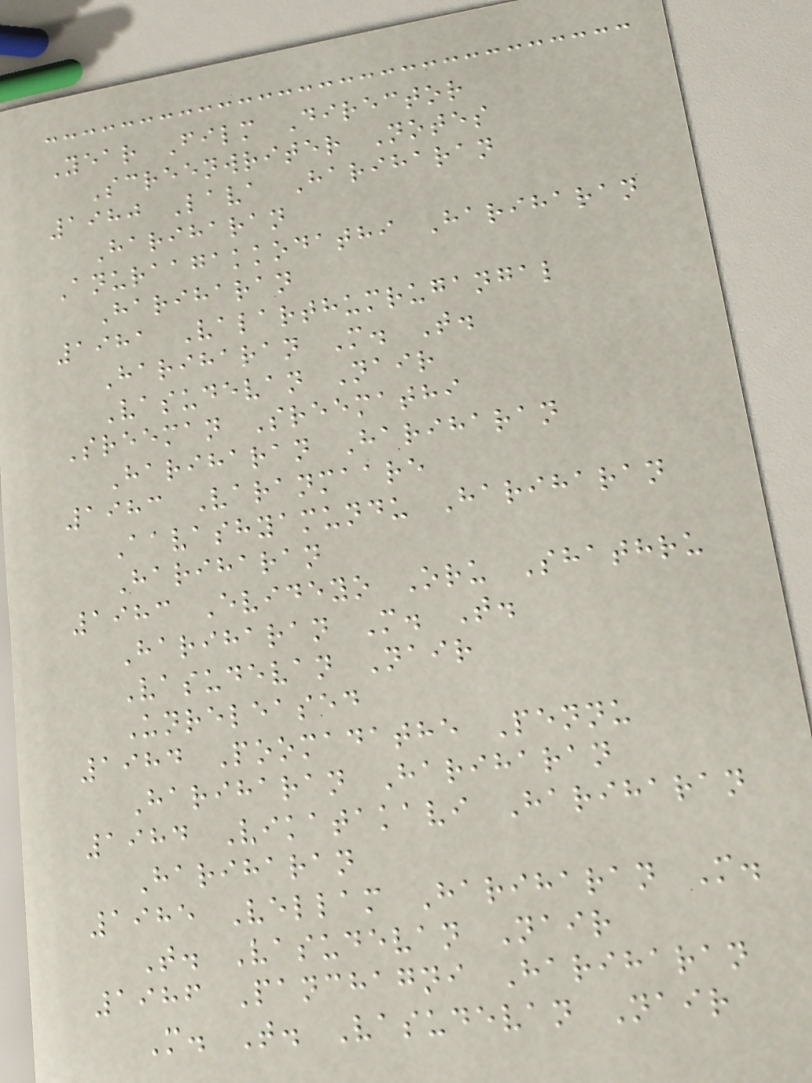Year Film Director
Screenwriter Notes
1980 Lava Hariharan
Hariharan
Anuraagakkodathi Hariharan
Hariharan
1981 Valarthumrugangal
Hariharan M. T.
Vasudevan Nair
Sreeman Sreemathi
Hariharan Hariharan
1983 Varanmaare
Aavashyamundu Hariharan
Hariharan
1983 Evideyo Oru Shathru
Hariharan M. T.
Vasudevan Nair
Unreleased
1984 Poomadathe Pennu
Hariharan Hariharan
1984 Vikatakavi Hariharan
Hariharan
1985 Vellam Hariharan M.
T. Vasudevan Nair
1986 Panchagni Hariharan
M. T. Vasudevan Nair
